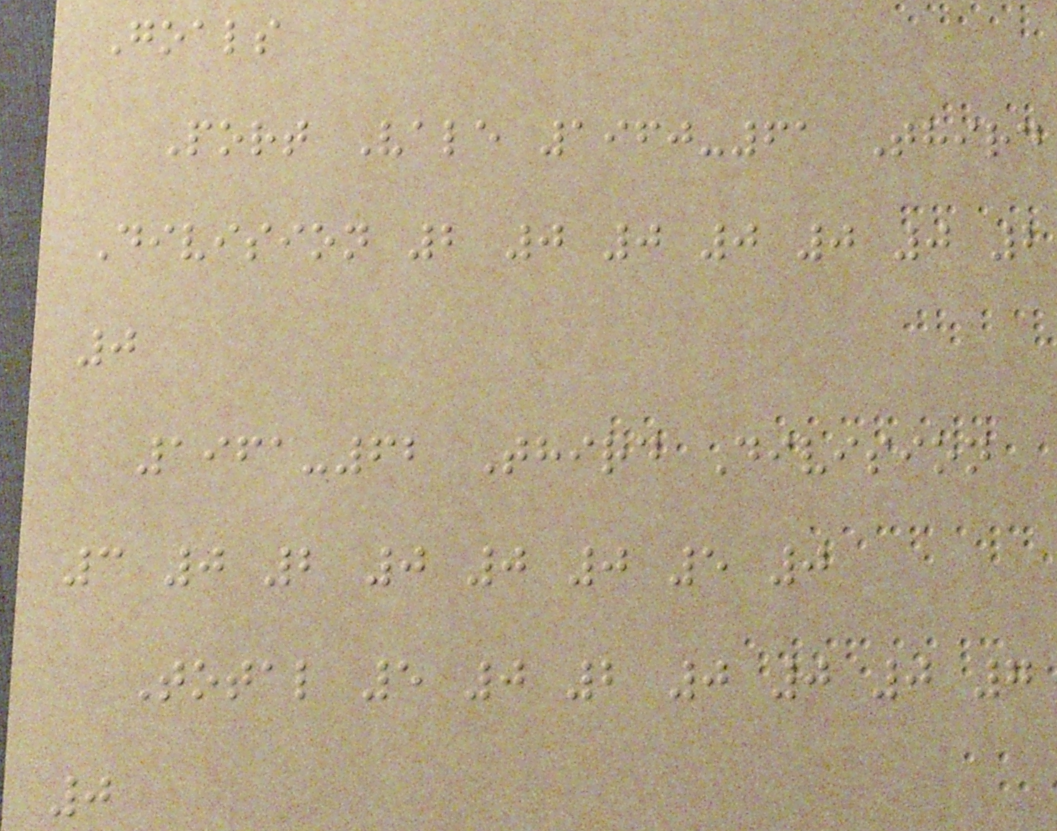Goals
Port Vale 1960-61 Third
Division 2 0 0 0 0 0 2
0
1961-62 Third Division
3 0 2 0 0 0 5 0
Total 5 0 2 0 0 0 7
0
